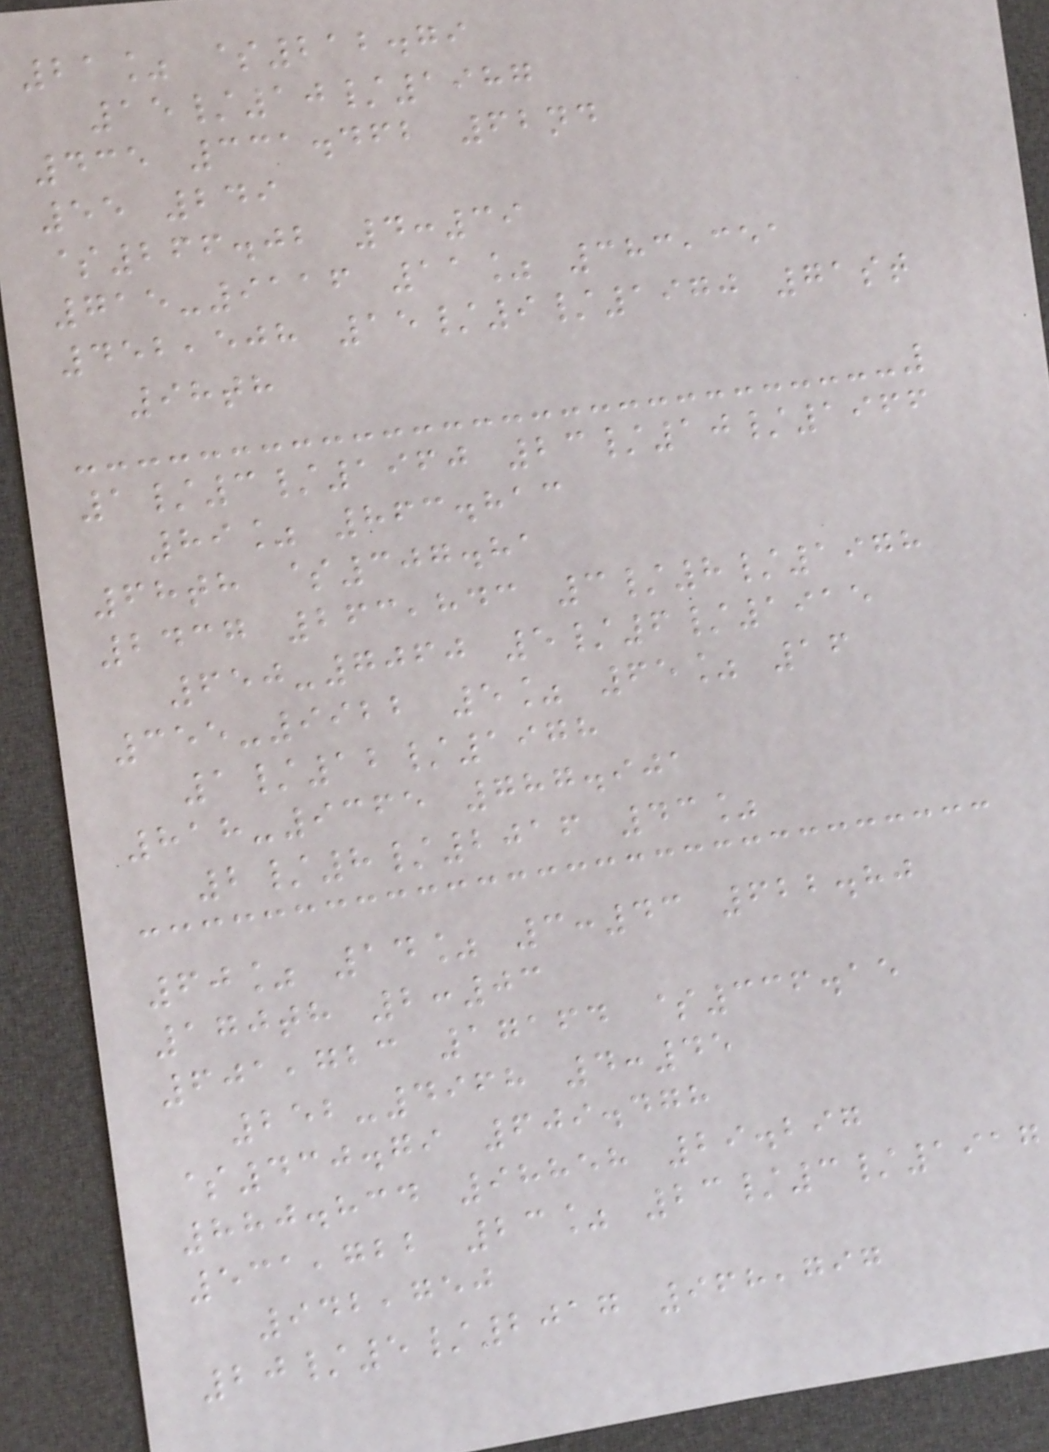21% $212.79
15/10/1987
435 331.462 62nd
55 249
$266.02 4:39
715-9116 11% 383,351
452,508 15/9/1970 71st
98th
1/3/1960 23/10/1966
89% 863.813
68th $307.81
2437 263,843 3/8/1978
650-7060 5/6/1915
355-9922 5% 65% 16
1/12/1978
818-9365 787.901
2/8/2016 43%
60% 14% 3:43 622.80
170th 2:03
601,723 17164 $336.15
252-4968 4:45
$430.79 609.478
880.834 98858 29.297
531,722 23% 23/3/1917
942,750
20/5/2017 968,797
